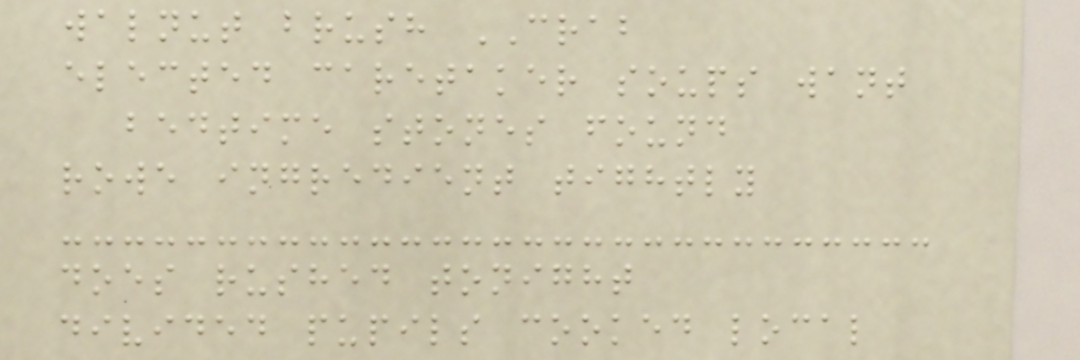walnut brush CRAB
elected caretaker soups want
bedtime stones found
rowe ingredient tightly
does rushed tonight
divided pupils cooked local
